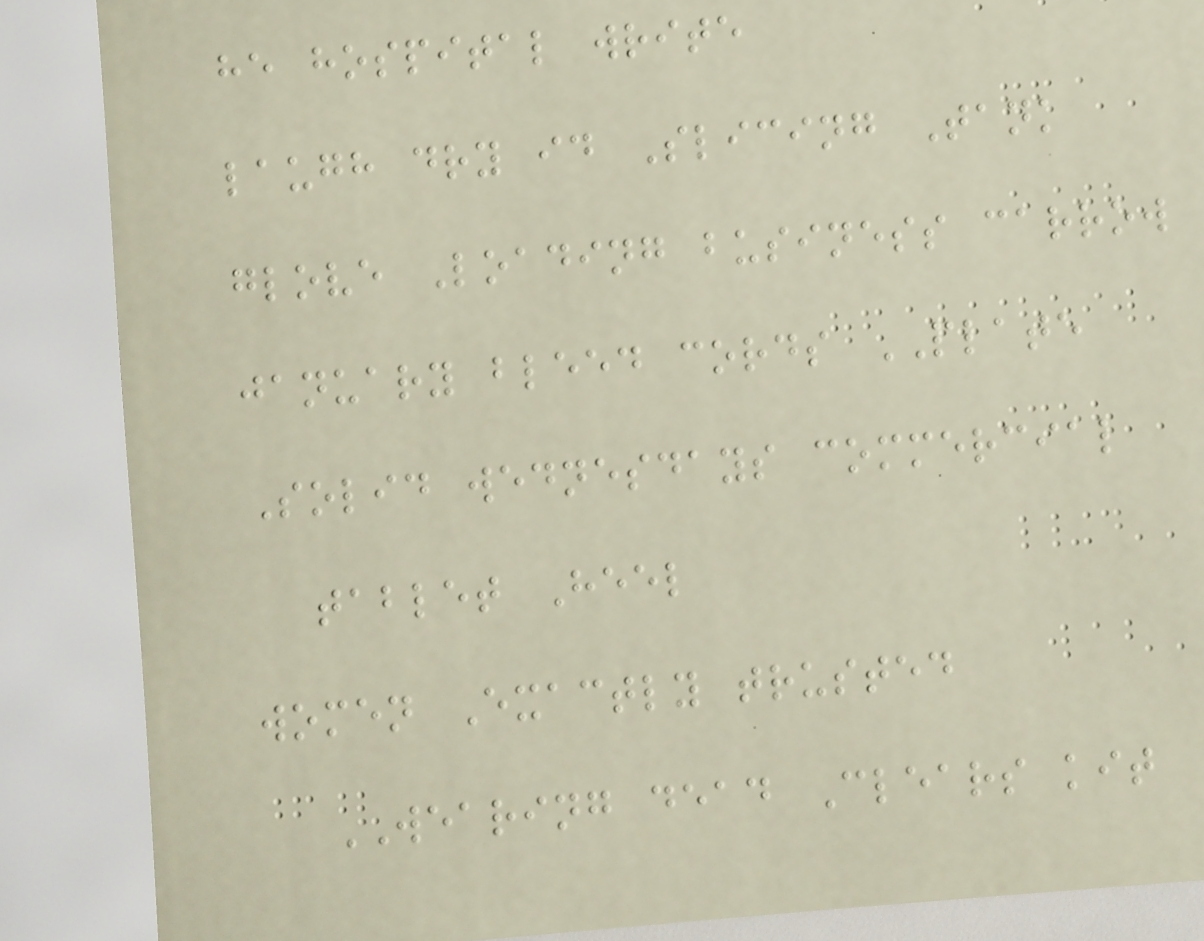he hospital write
laugh dry id Slicing Tank
glove Loading business carrow
january bleed cords PLATE
Solid wednesdays commercial
tablet Heel
women Exactly trusted
WEARING dead Clears kit
